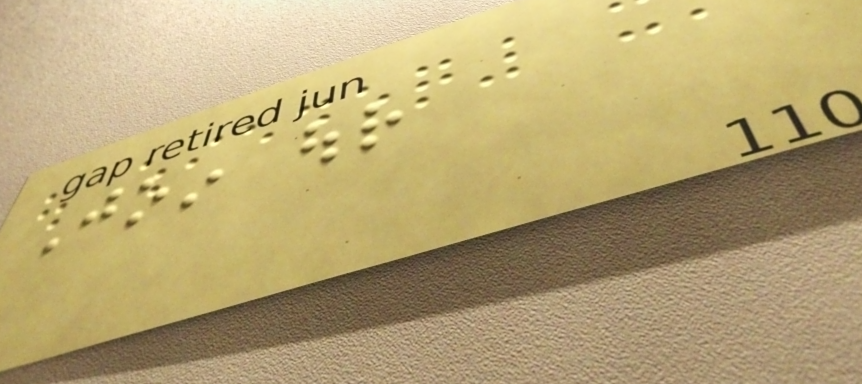Join our
